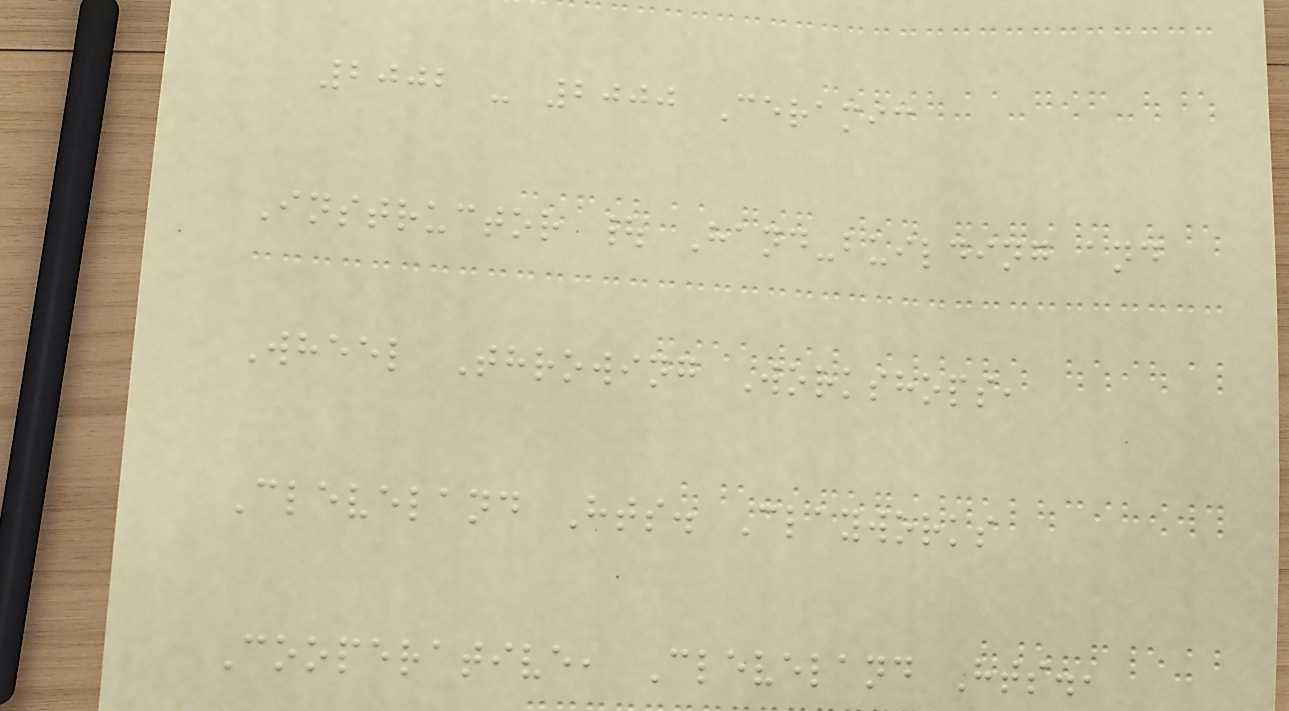2002 - 2000 Ceramic
Instructor | Hand-building and
Wheel Throwing Workshops,
Cleveland Hts. Clayworks
Cooperative, Cleveland Hts.,
